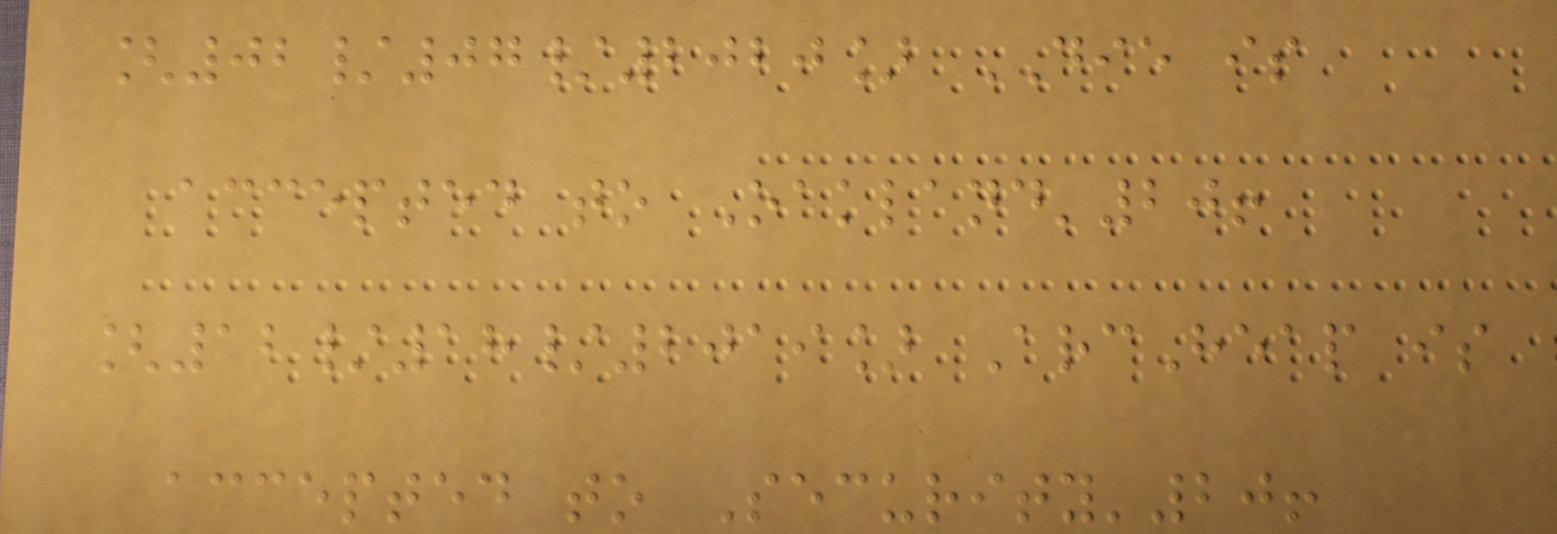[02/07/2020] DIE is
accepted to Oakland'20!
[12/18/2019] ArcHeap is
accepted to Security'20!
